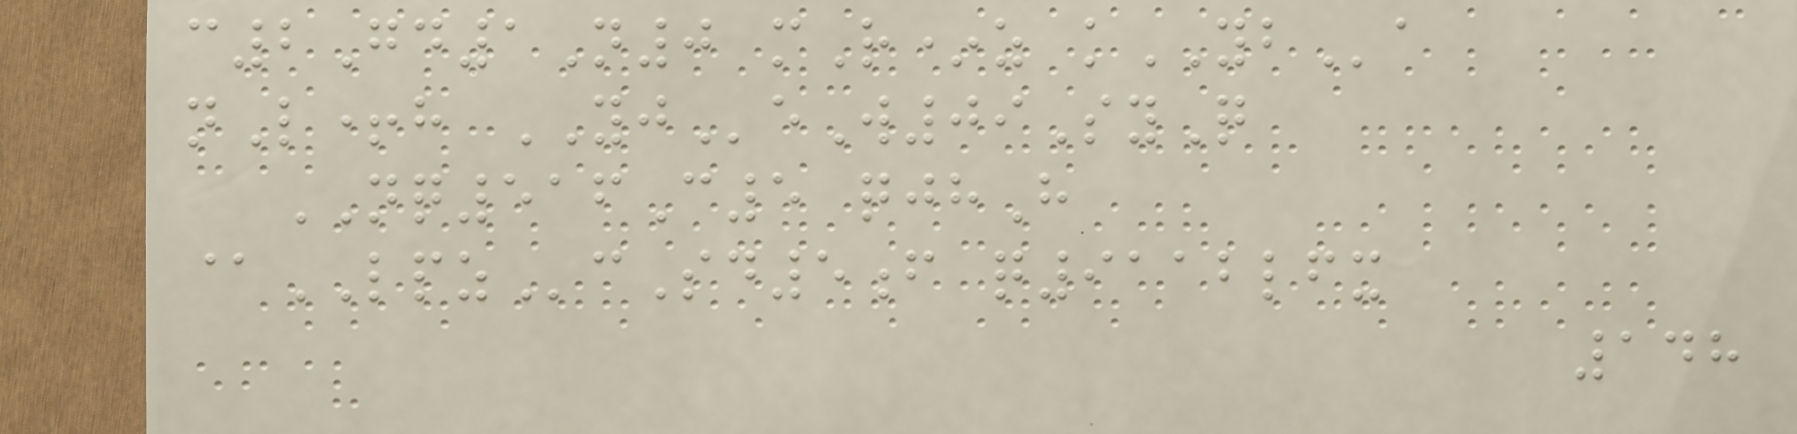c2Gd1N0 mR*z kYBa
nL+h YJeW09SyQ
NQ516C5 qjhH
@LPZcSd5f q9112lfx
148
